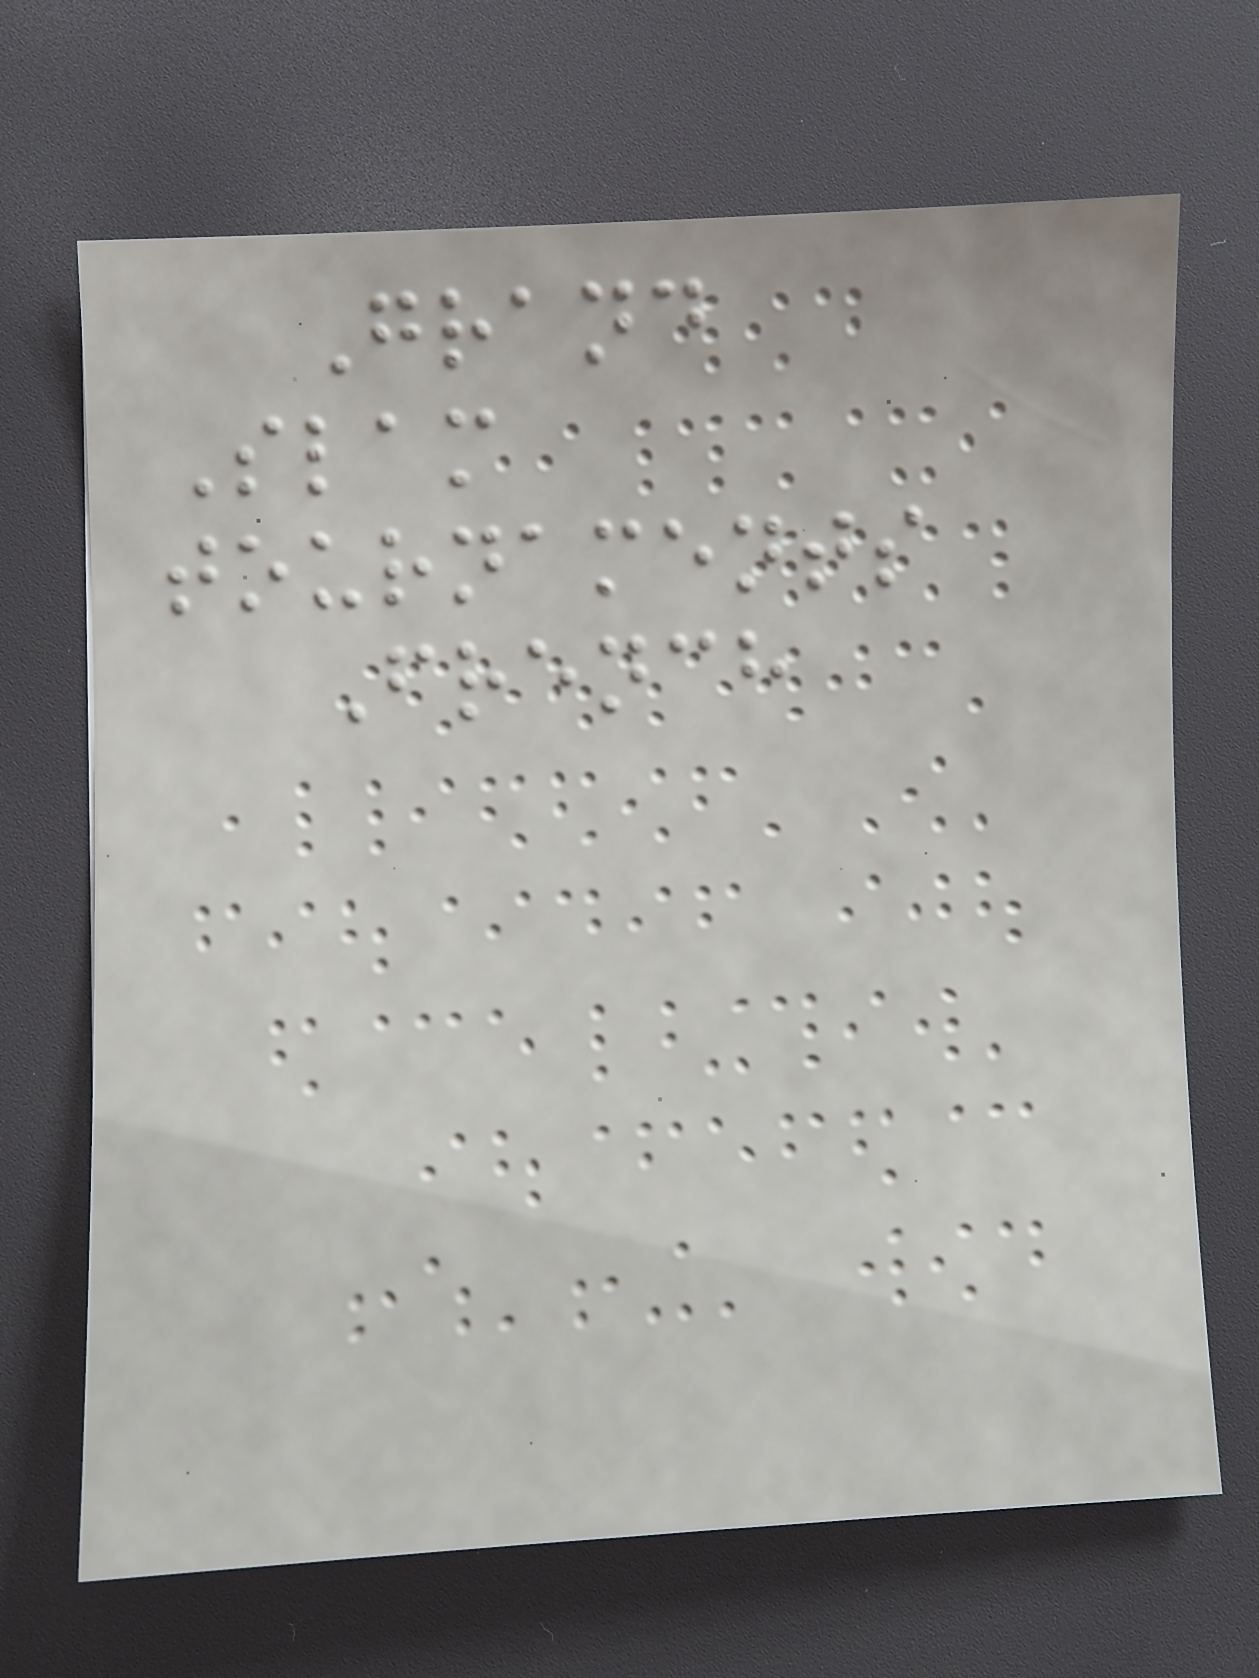Grand
Slam
tournaments
French
